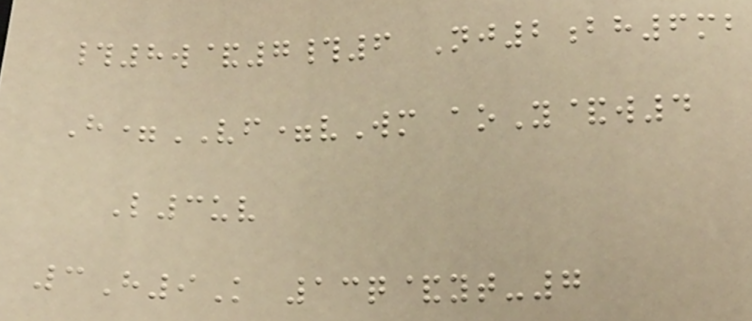#8w&7#6 Nj2bh6mb
H=VF=vWm aoY&w4
L3uv
3H9K 13q&yt-7
